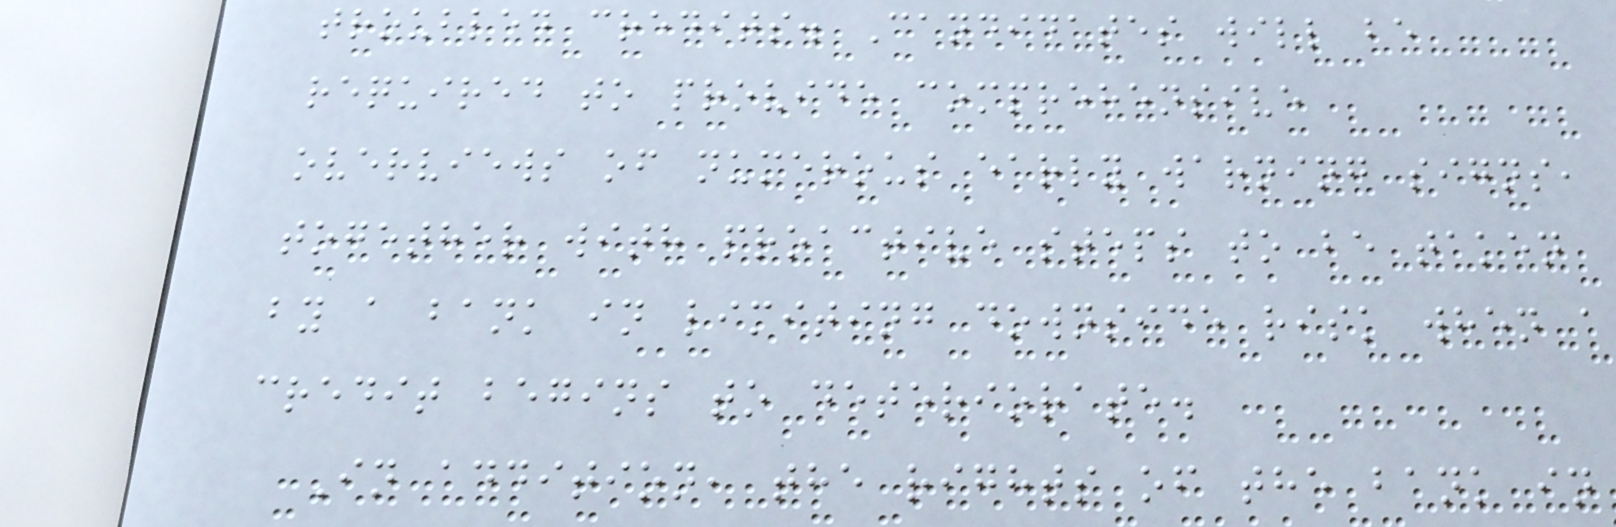troubled credits. Candidates will be
required to provide comprehensive
overviews of numerous early warning signs,
together with proactive steps to be taken
by a bank in limiting downside risk when a
credit begins to deteriorate.
In addition, the rights of the bank in
